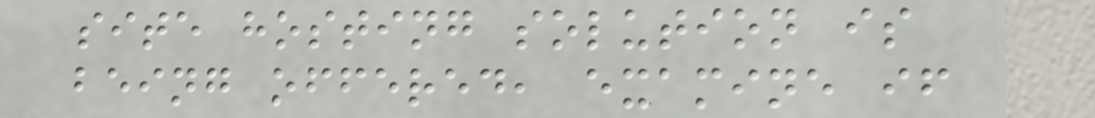site hosting solution is
being offered, examine if
